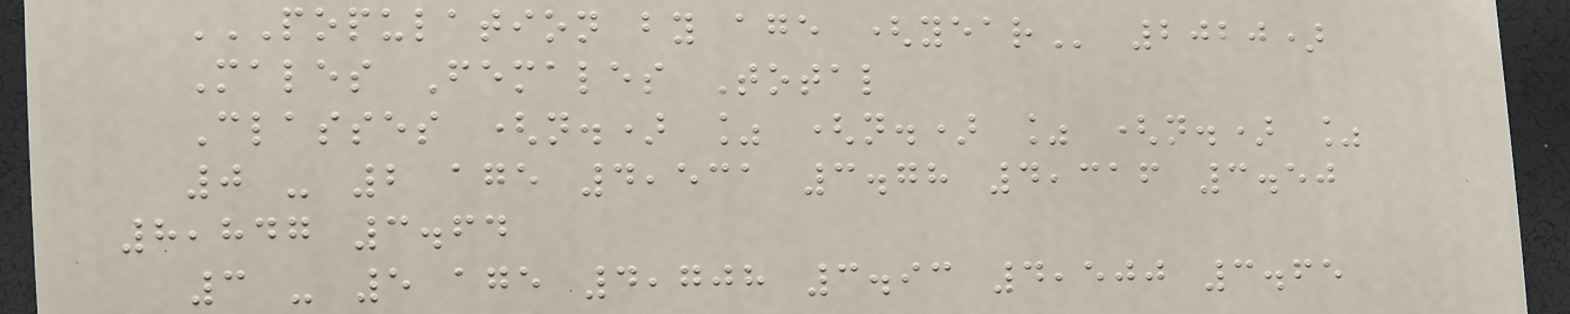POPULATION BY AGE (YEAR 2020)
Males Females Total
Classes (n.) % (n.) % (n.) %
0 - 2 age 4,531 3.78 4,316 3.50
8,847 3.64
3 - 5 age 4,708 3.93 4,500 3.65
